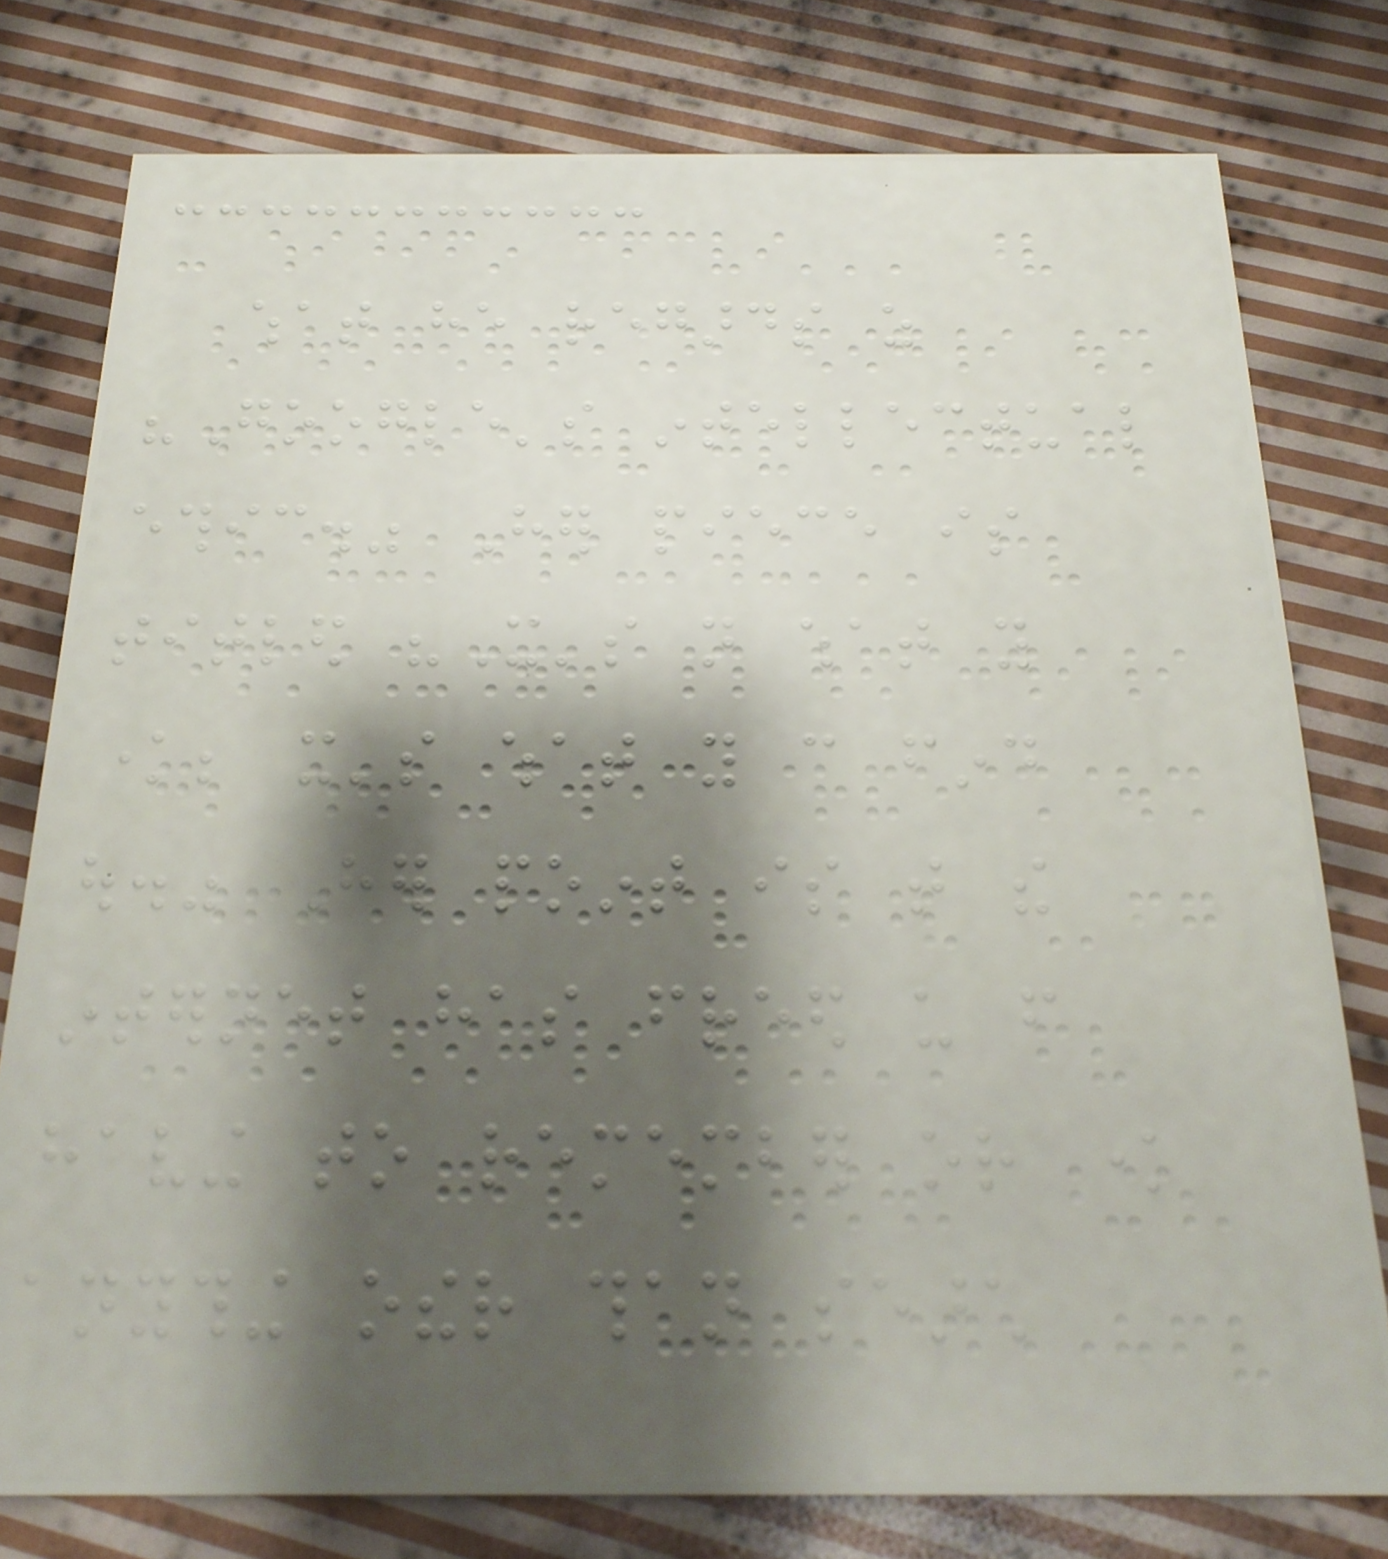what he regards as
"Google's intellectual
ethic." Her piece is
titled "It's not what you
know; it's what you can find
out." Her point is that the
internet has freed us from
having to remember or know
anything other than search
